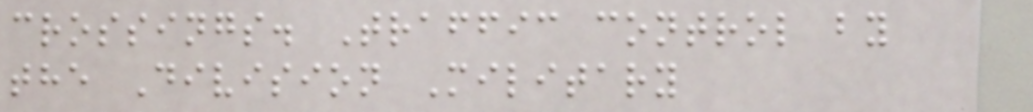crossings. Traffic control by
the Division Military
